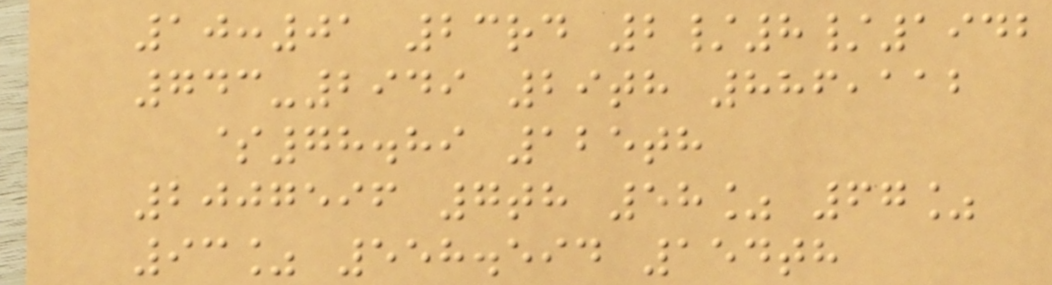10:01 23rd 2/8/1942
743-2949 29th 886,112
$78.89 125th
2007596 7th 58% 67%
93% 558.594 154th
